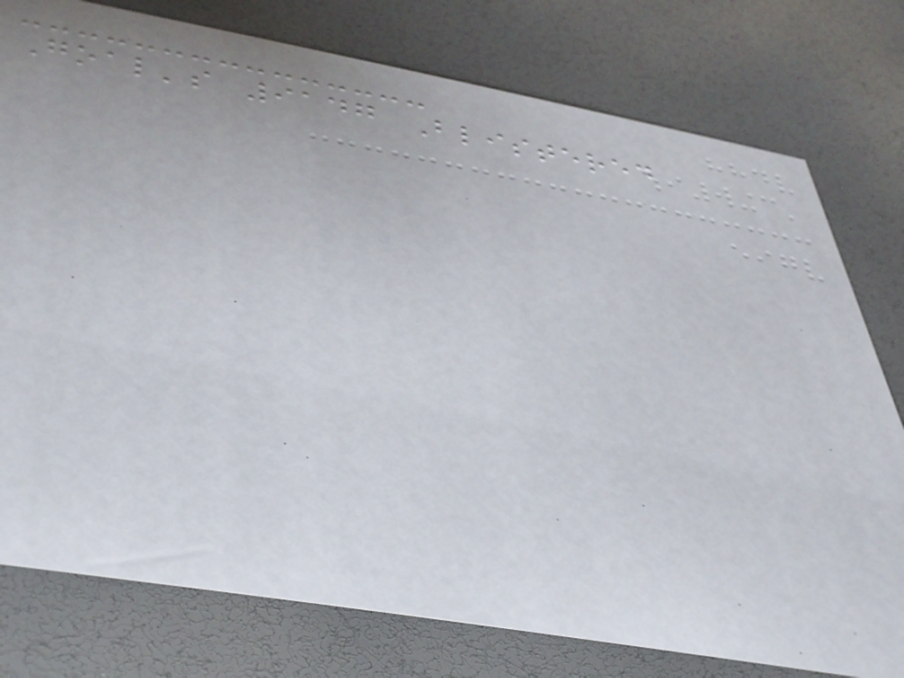Goal's 9147 Blistered
